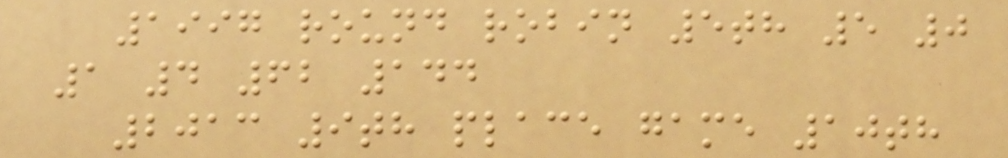1997 round robin 5th 5 0
1 4 62 144
2013 9th place game 10th
